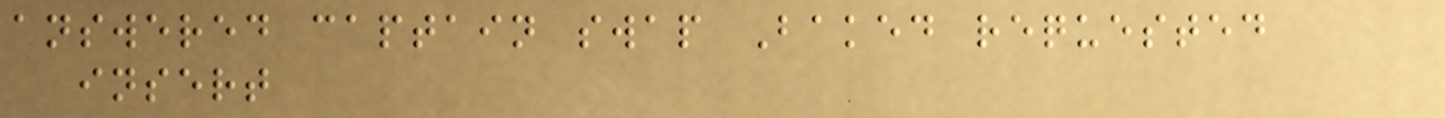answered captain swap Baked requested
insert
